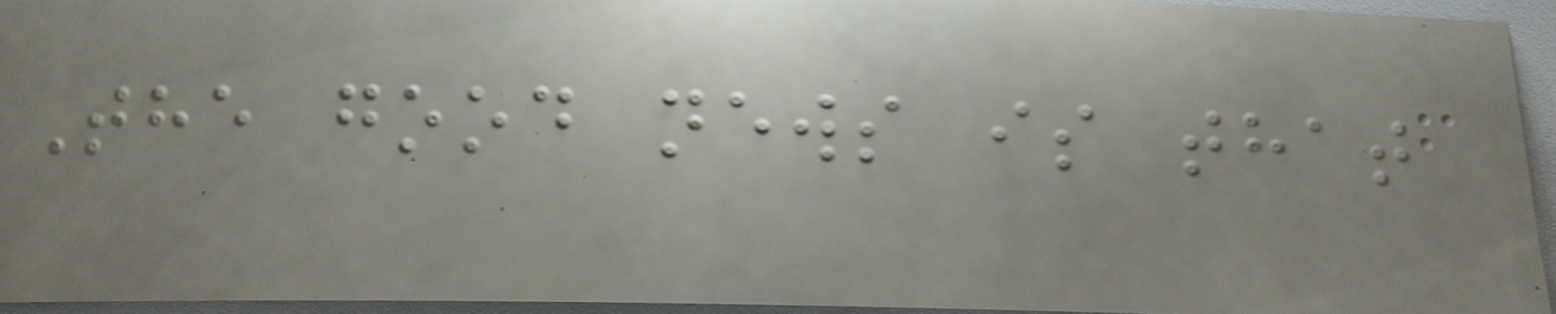The good news is that
